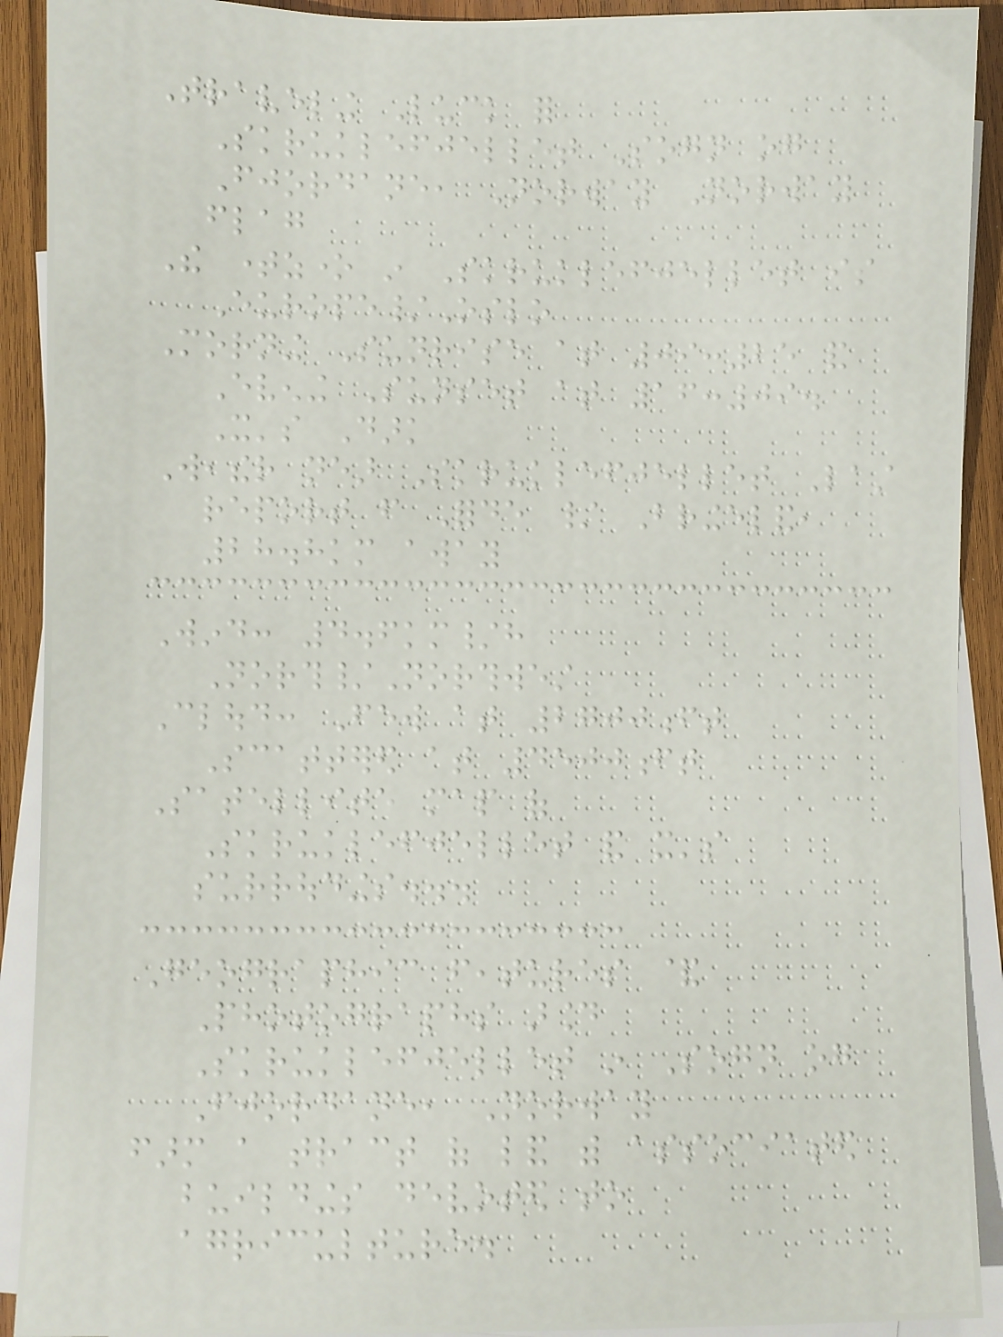Traveling Luck for
Skruklefjellet Sogn og
Fjordane, Norway Norway
flag
The timezone in Skruklefjellet is
Europe/Oslo
Morning Sunrise at 09:25 and
Evening Sunset at 16:09.
It's Dark
Weather near Skruklefjellet Last
report from Forde / Bringeland,
28.8km away
Wind: 4.6km/h
North/Northwest
Cloud: Few at 2700ft
Scattered at 4500ft
Satellite map of
Skruklefjellet and it's
surroudings...
Geographic features &
Photographs around
Skruklefjellet in Sogn og
Fjordane, Norway
farm a tract of land with associated
buildings devoted to
agriculture.
